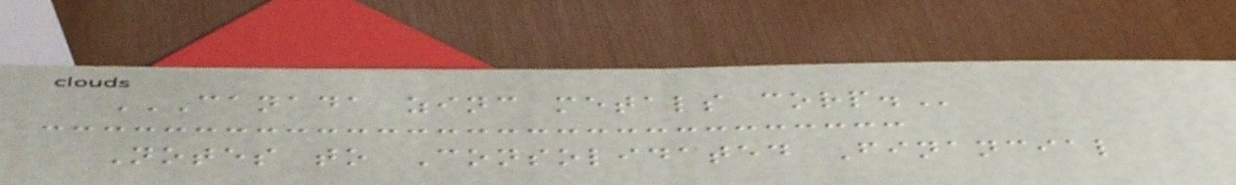CANADA ZINC METALS CORP.
Notes to Consolidated Financial
